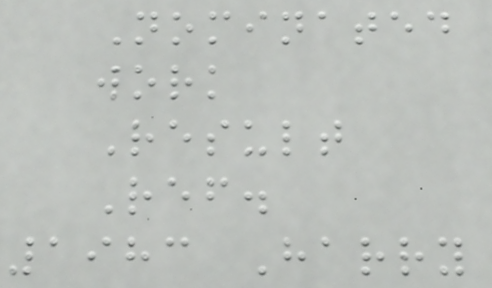Nominated
work
Result
Ref.
1983 Harry
